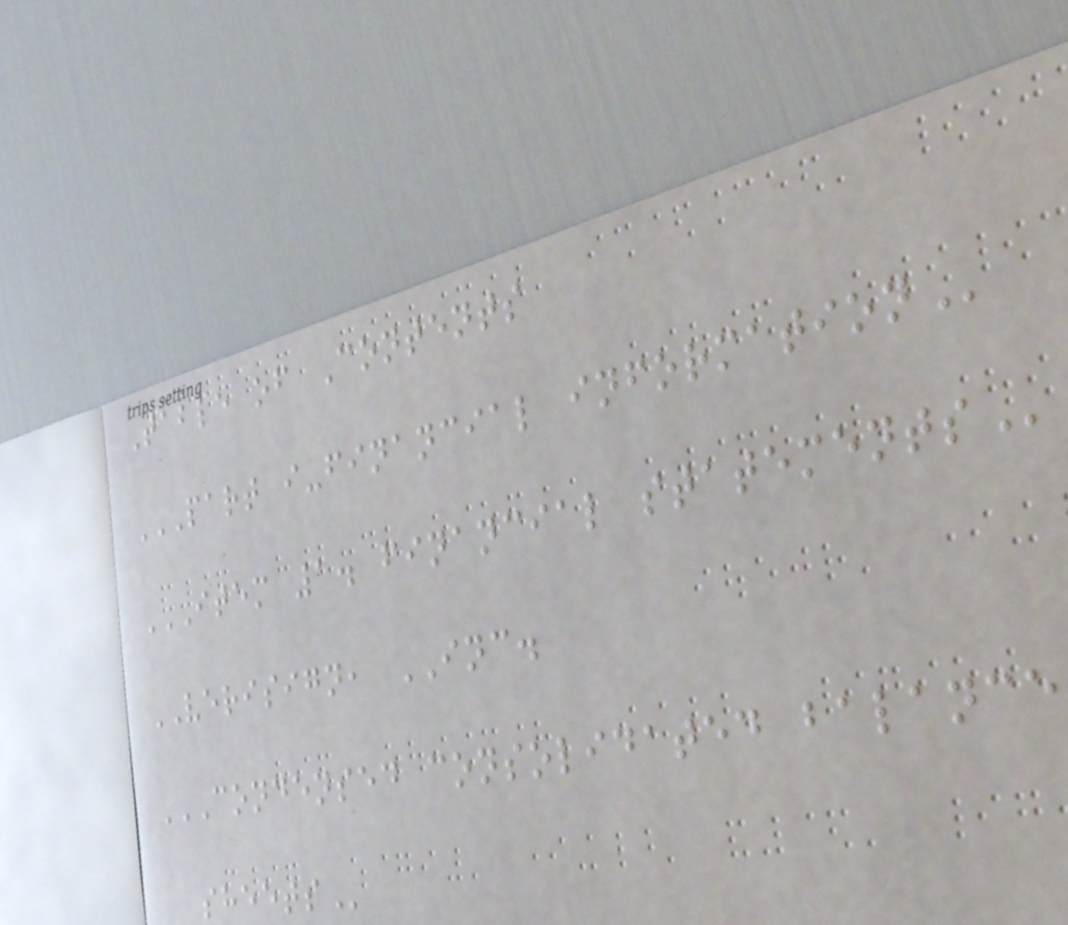Table of Contents
PART I-FINANCIAL INFORMATION
ITEM 1. FINANCIAL STATEMENTS
VERISIGN, INC.
CONDENSED CONSOLIDATED BALANCE
SHEETS
